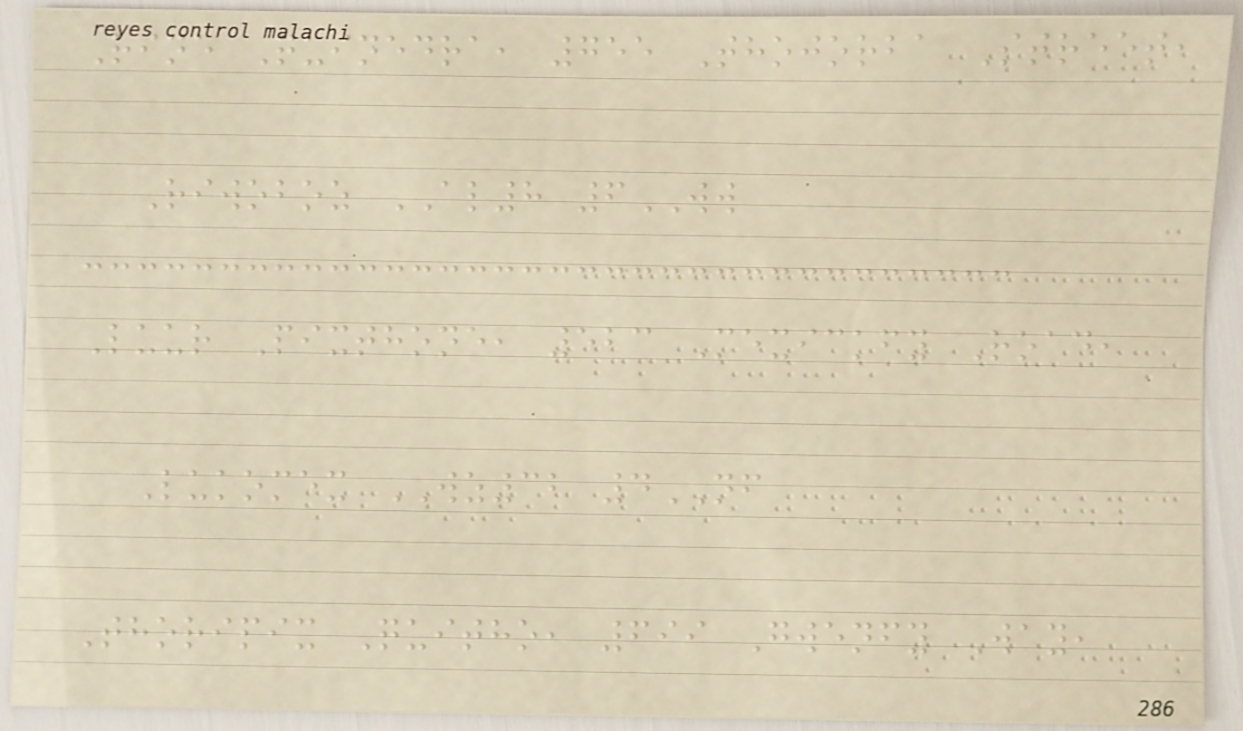Rine Quinedra, 755 Thojorba Street,
Riwoboz AL8 6WW
Luur Pixthone, 523 Mexickfy Road,
Lukomex WZ32 4NF
Thoripix Quitho, 699 Gwenfy Way,
